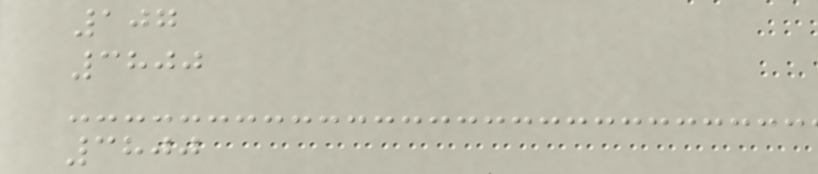107
3800
3800
